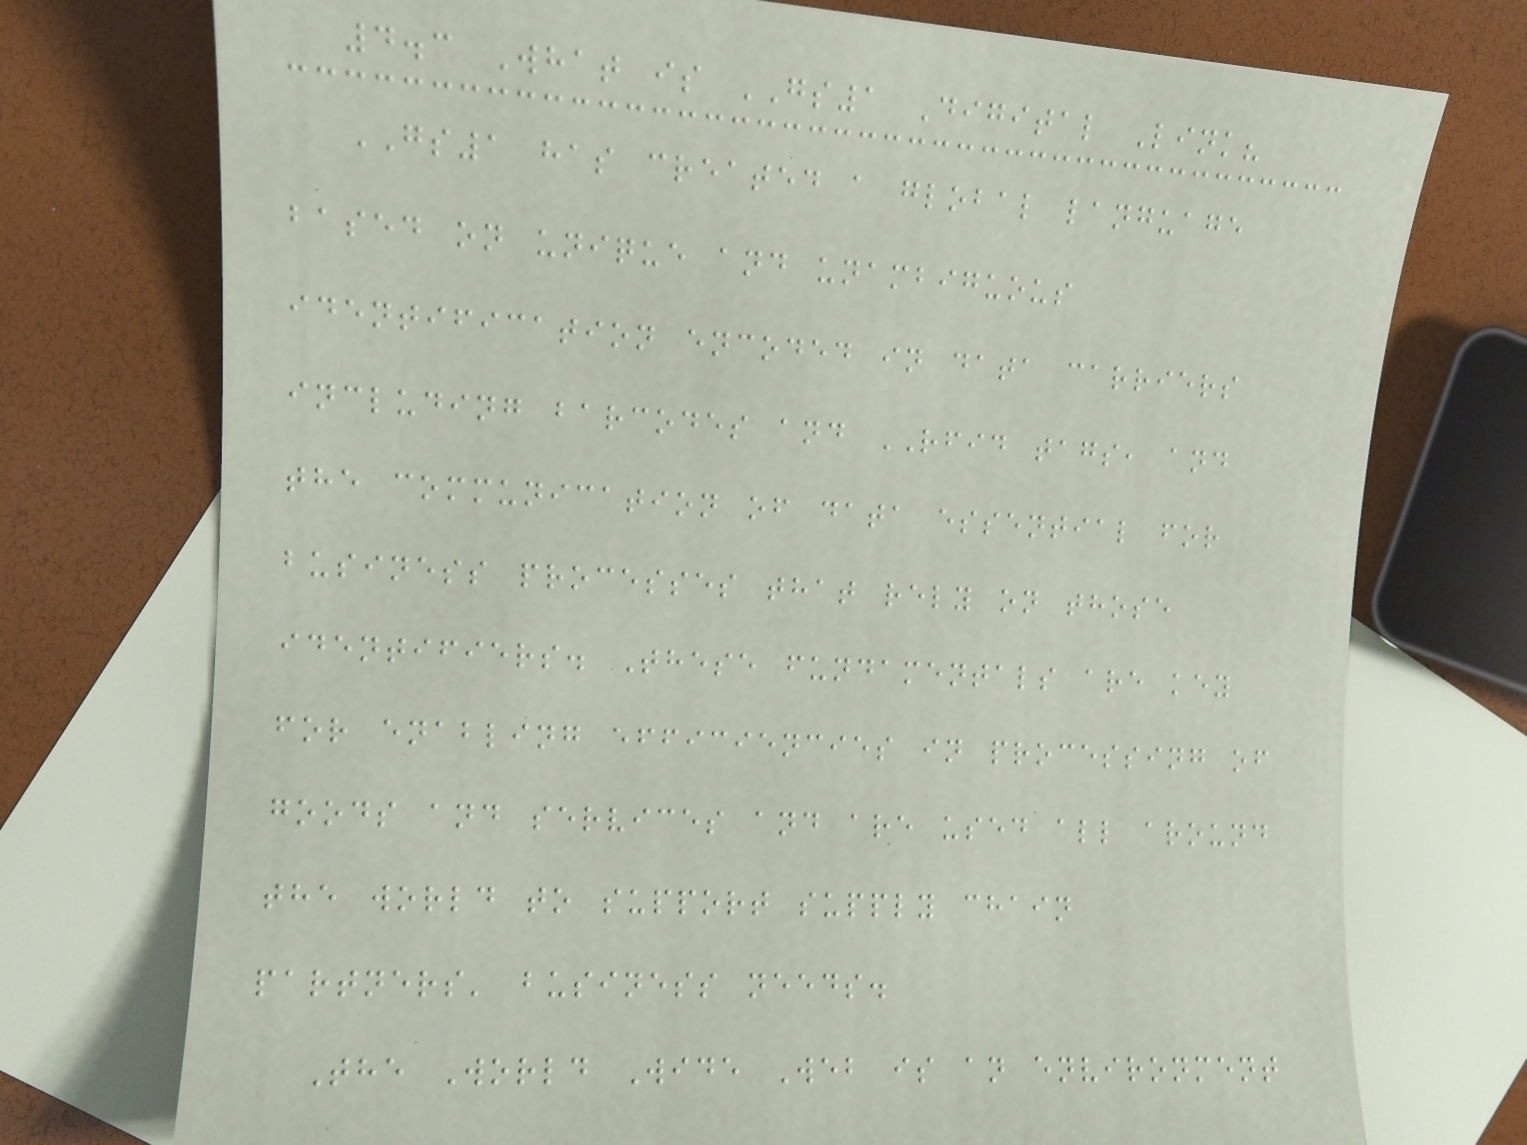4.3 What is GS1 Digital Link?
GS1 has created a global language
based on unique and unambiguous
identification encoded in data carriers
including barcodes and RFID tags, and
the communication of data essential for
business processes that rely on those
identifiers. These fundamentals are key
for enabling efficiencies in processing of
goods and services and are used all around
the world to support supply chain
partners' business needs.
The World Wide Web is an environment
